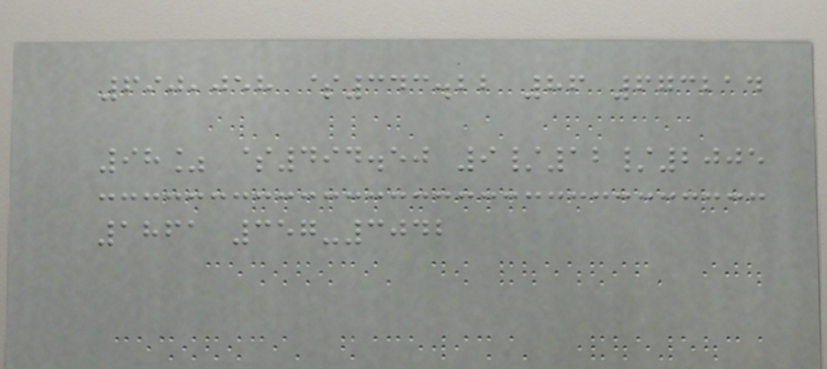690,058 $343.22 86 673214
98% $494.50 9/12/2005
1861 357-3042
